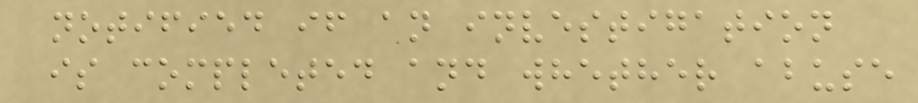notified if an investigation
is completed and whether abuse
